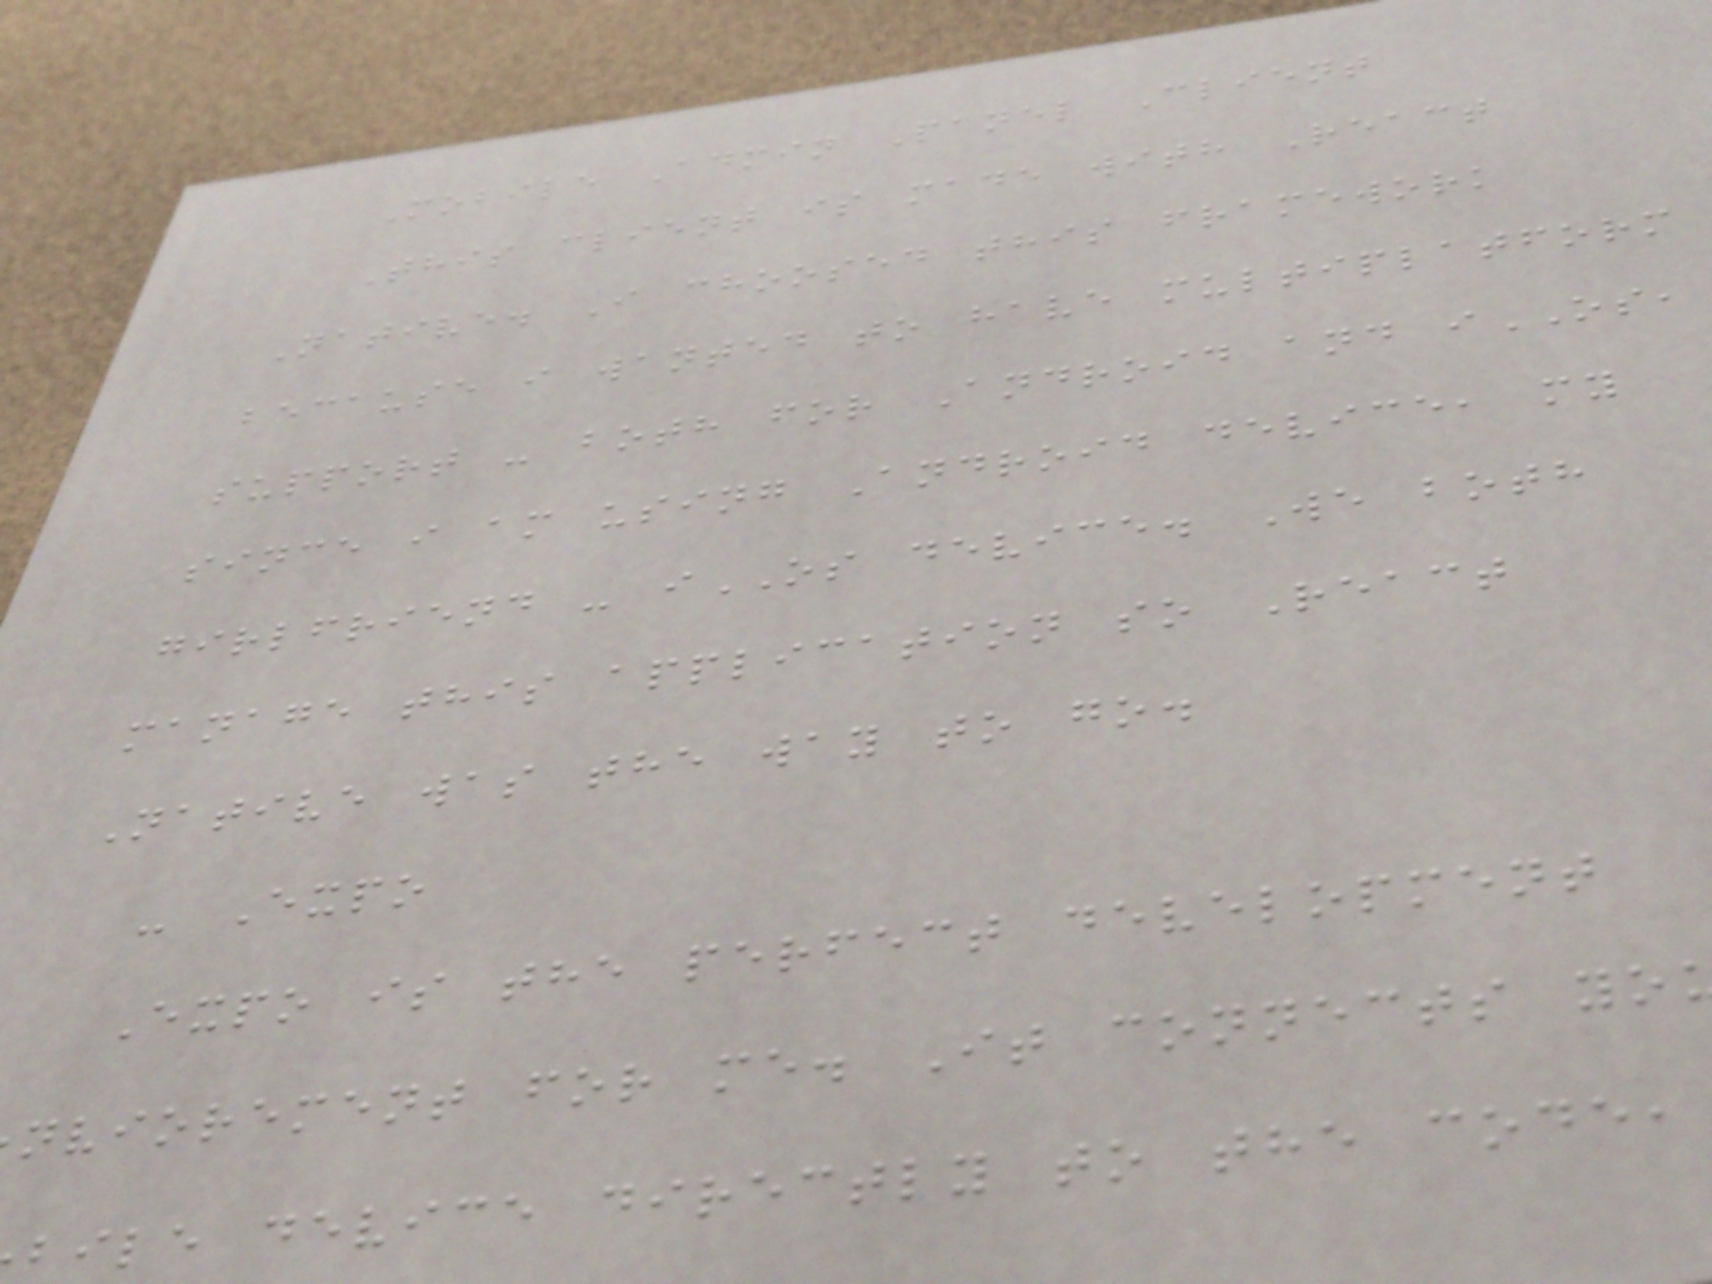Mobile Admin Panel Client
This client is made with React
Native. I choosed this framework
because i wanted to have multiplatform
support - both for Android and iOS,
since i am using Android device, my
girlfriend - iOS device. We both
manage this application so React
Native was the way to go.
- Expo
Expo is the perfect development
nviorement for me. It connects yo
bile device directly to the code,
